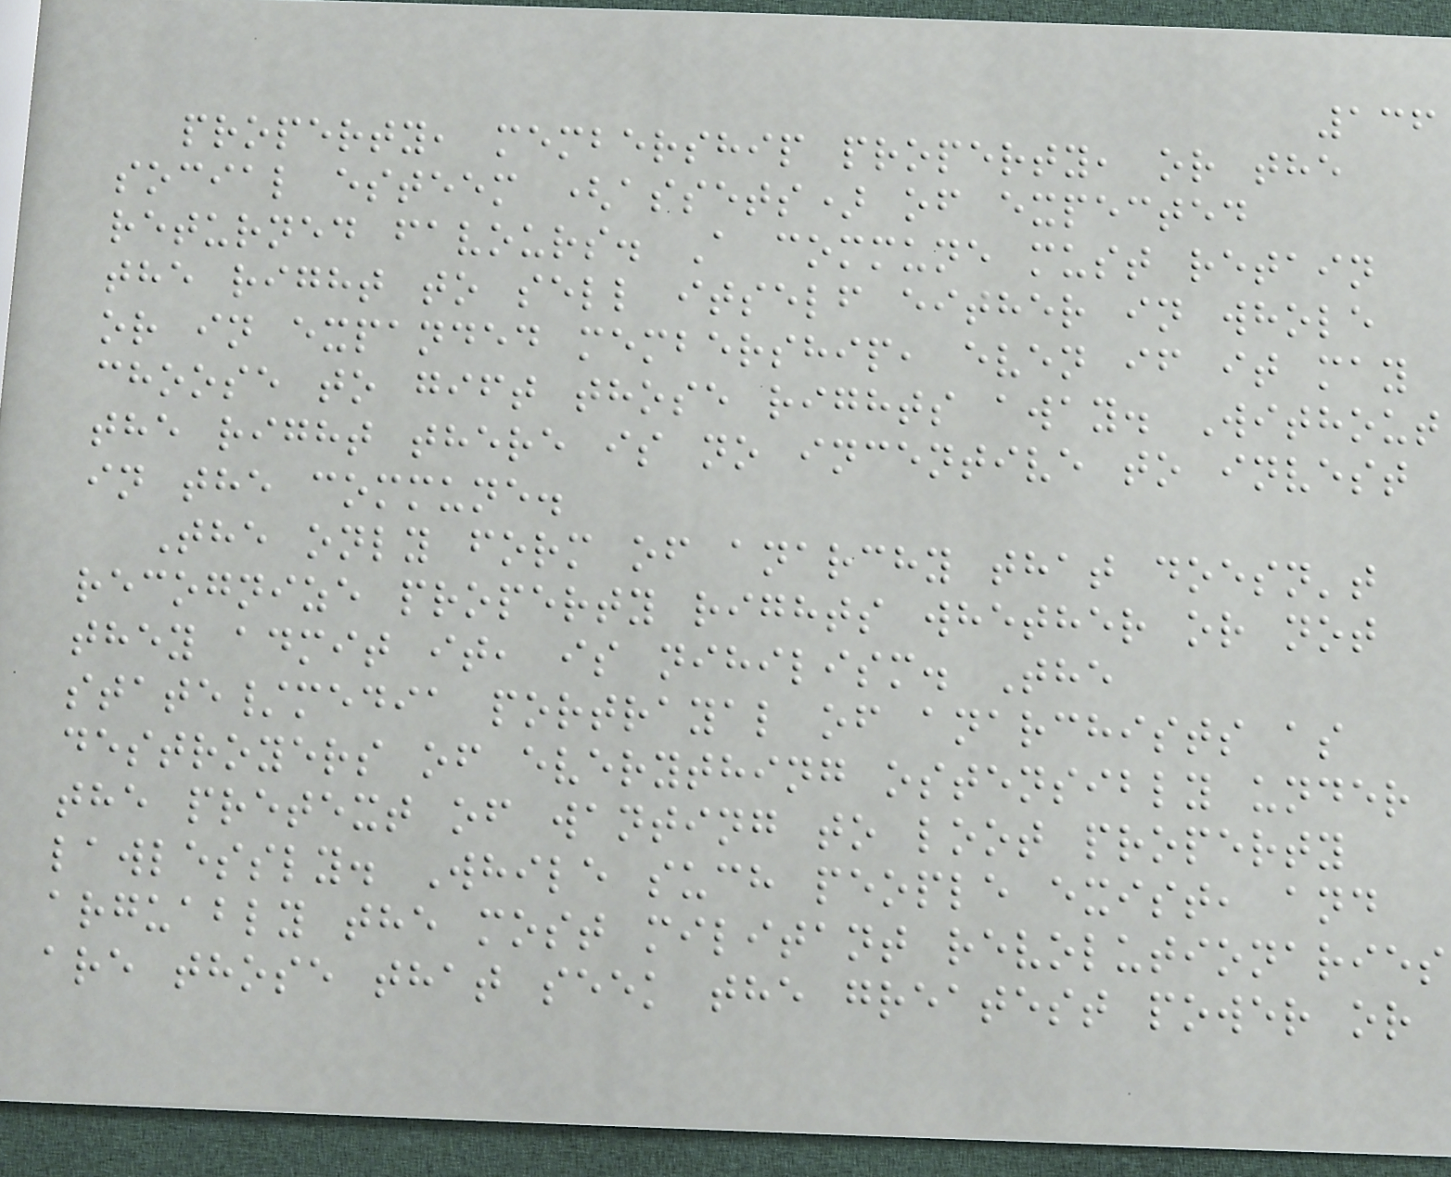136
property, membership property, or the
social esteem (assets) of expected
returned favours. A commune must retain
the right to sell itself either in whole
or in expanded membership, even if it may
choose to gift those rights away. Without
the right there is no incentive to invest
in the commune.
The only form of anarchy that doesn't
recognize property rights whether or not
they admit it, is nihilism. The
state/media portrayal of anarchists as
destroyers of everything ostensibly under
the pretext of wanting to loot property
lawlessly. While such people exist, and
arguably the most militant revolutionaries
are those that seek the greatest power or
